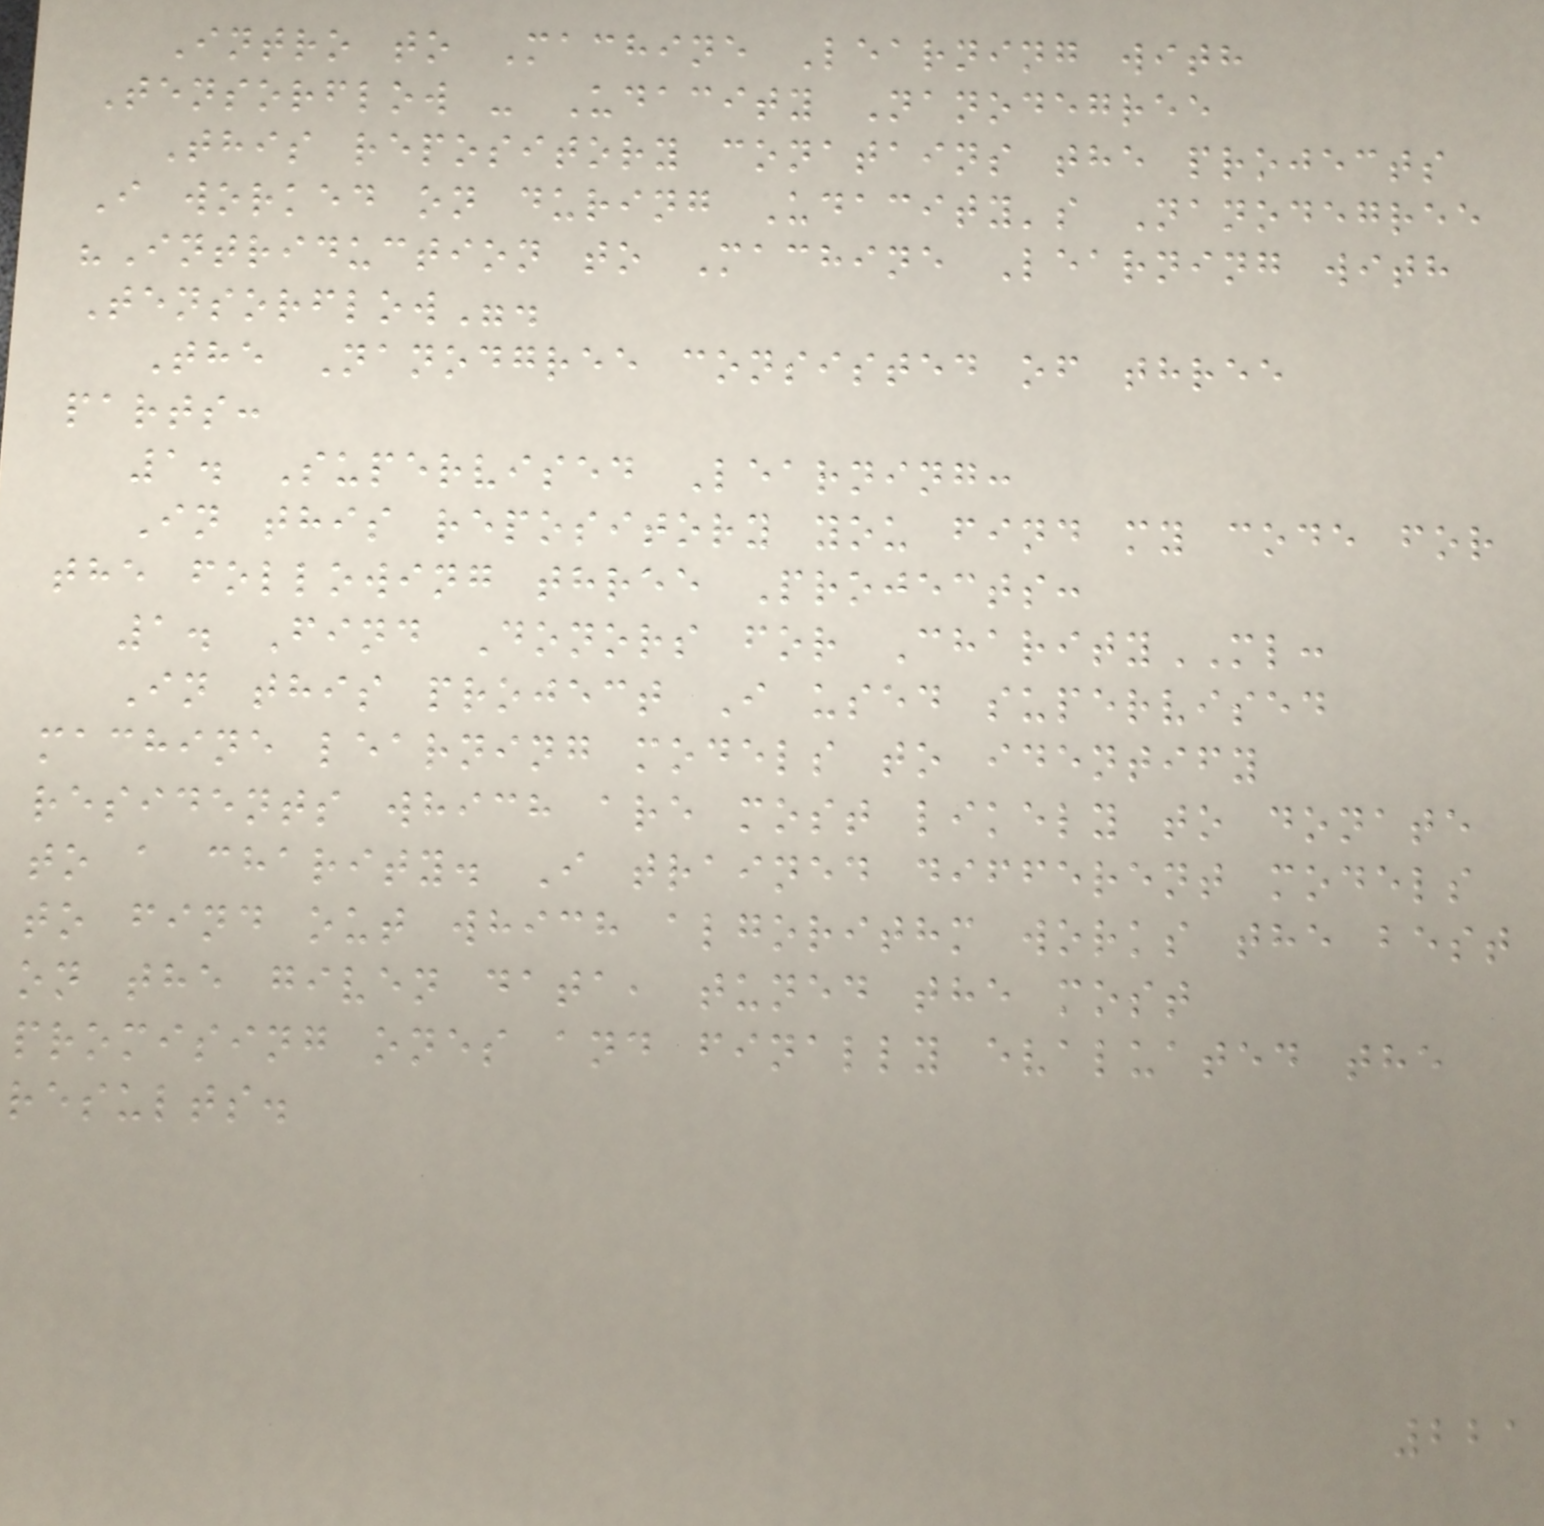Intro to Machine Learning with
Tensorflow - Udacity Nanodegree
This repository conatains the projects
I worked on during Udacity's Nanodegree
"Intriduction to Machine Learning with
Tensorflow".
The Nanodgree consisted of three
parts:
1. Supervised Learning:
In this repository you find my code for
the following three Projects:
1. Find Donors for CharityML:
In this project I used supervised
machine learning models to identify
residents which are most likely to donate
to a charity. I trained different models
to find out which algorithm works the best
on the given data, tuned the most
promising ones and finally evaluated the
results.
221
